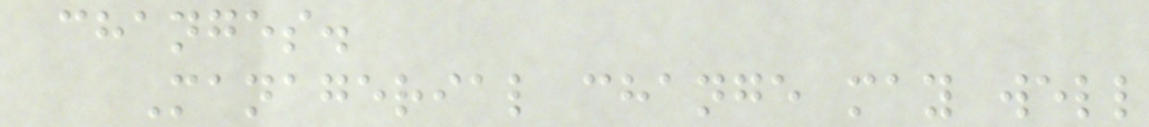changes.
Managerial change may well
